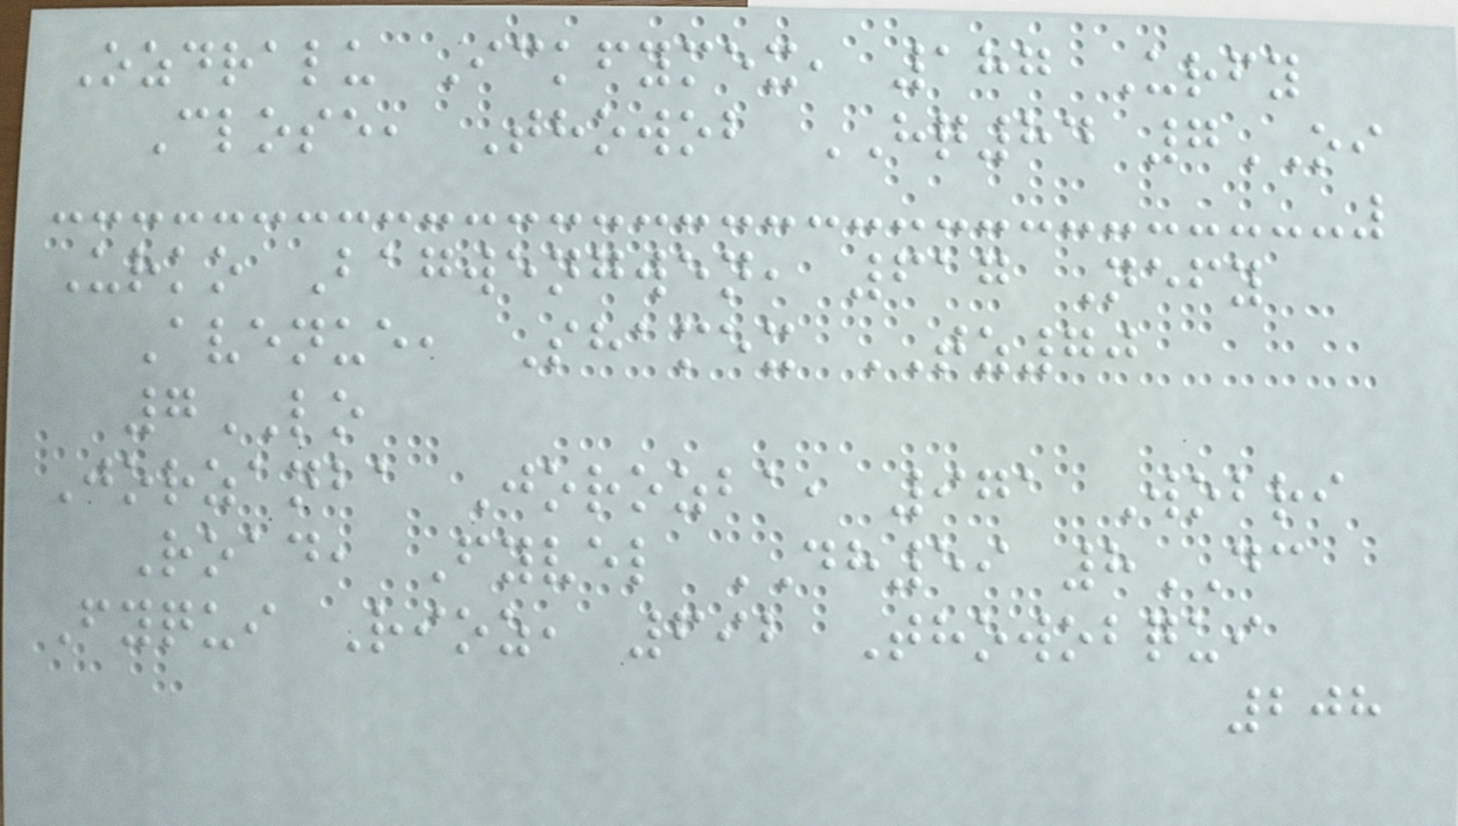Ozdralu Ickfymex, 187 Urfy
Close, Thowob HQ84 7OI
Urko Bagwengwen, 617 Nefy
Avenue, Shamex TZ70
7LO
Jorzanba Jorozba, 971 Wobri
Road, Fyvel DH59 8DC
Fyqui Rioz, 692 Thowobqui
208
